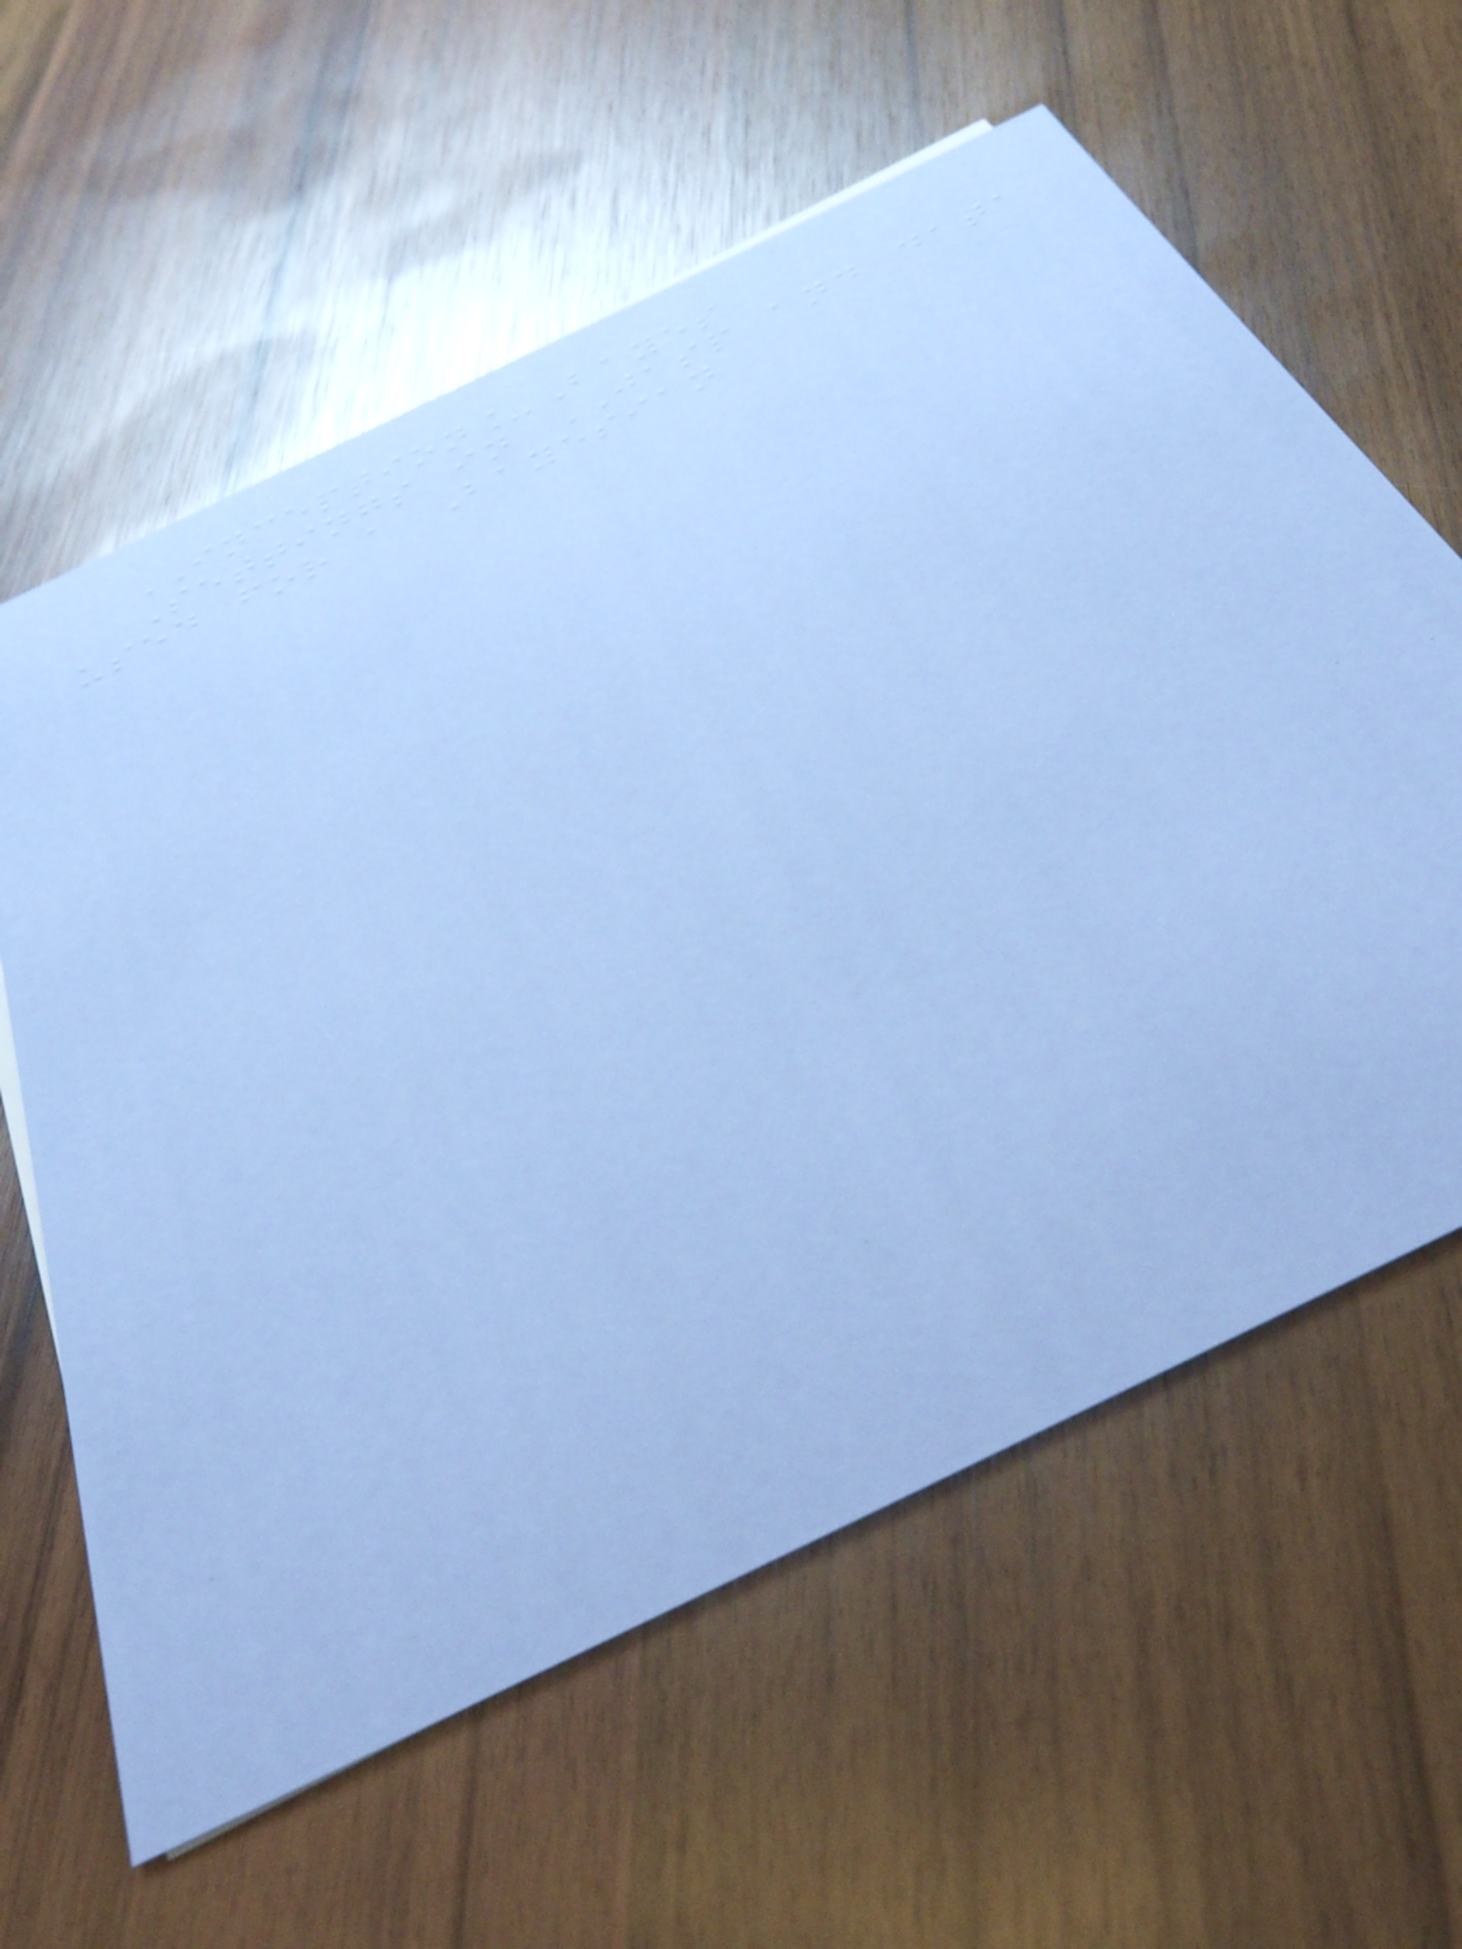INCEPTION_Bayes
Settings in JASP and data
used for a Bayesian
